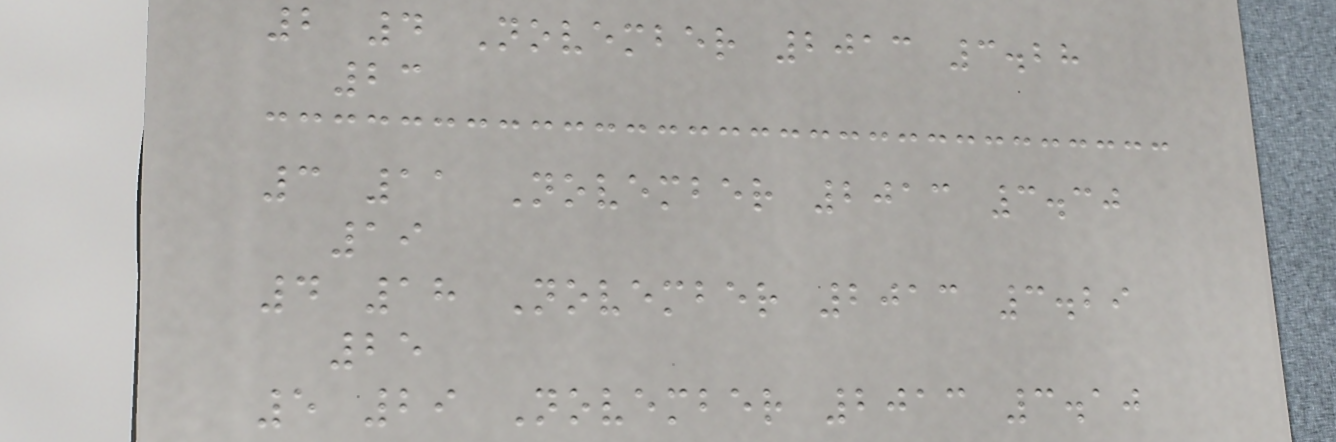2 4 November 2013 3.28
23
3 11 November 2013 3.30
19
4 18 November 2013 3.29
25
5 29 November 2013 3.10
